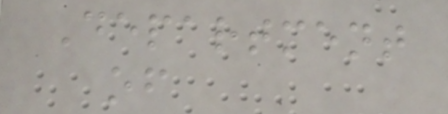Department
of
